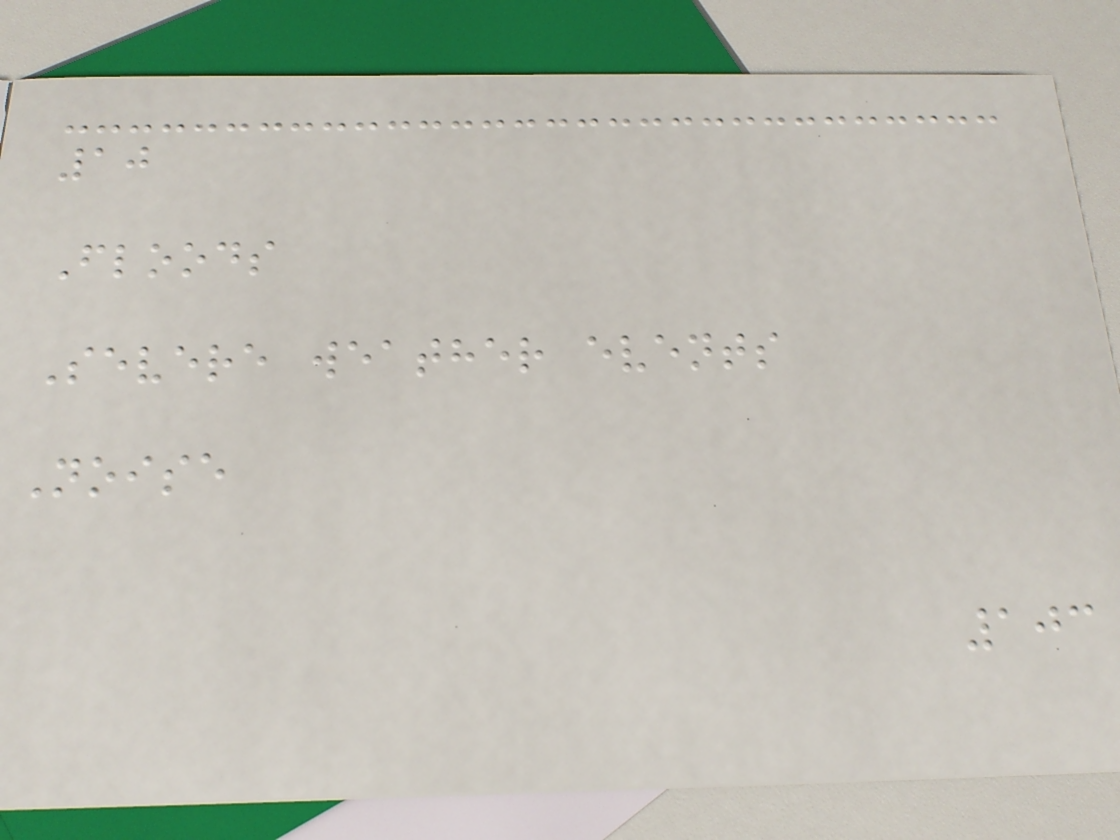10
Floods
Severe weather events
Noise
103
